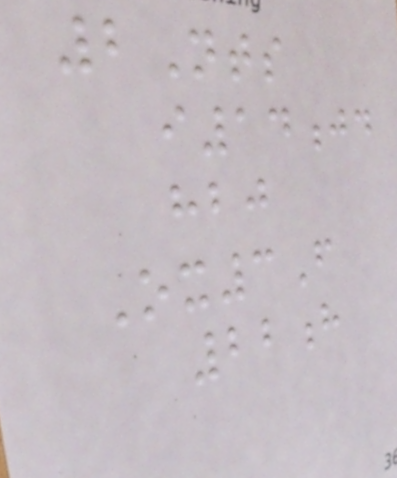2Nts
i14jd
hbj
Ox3F
22h
